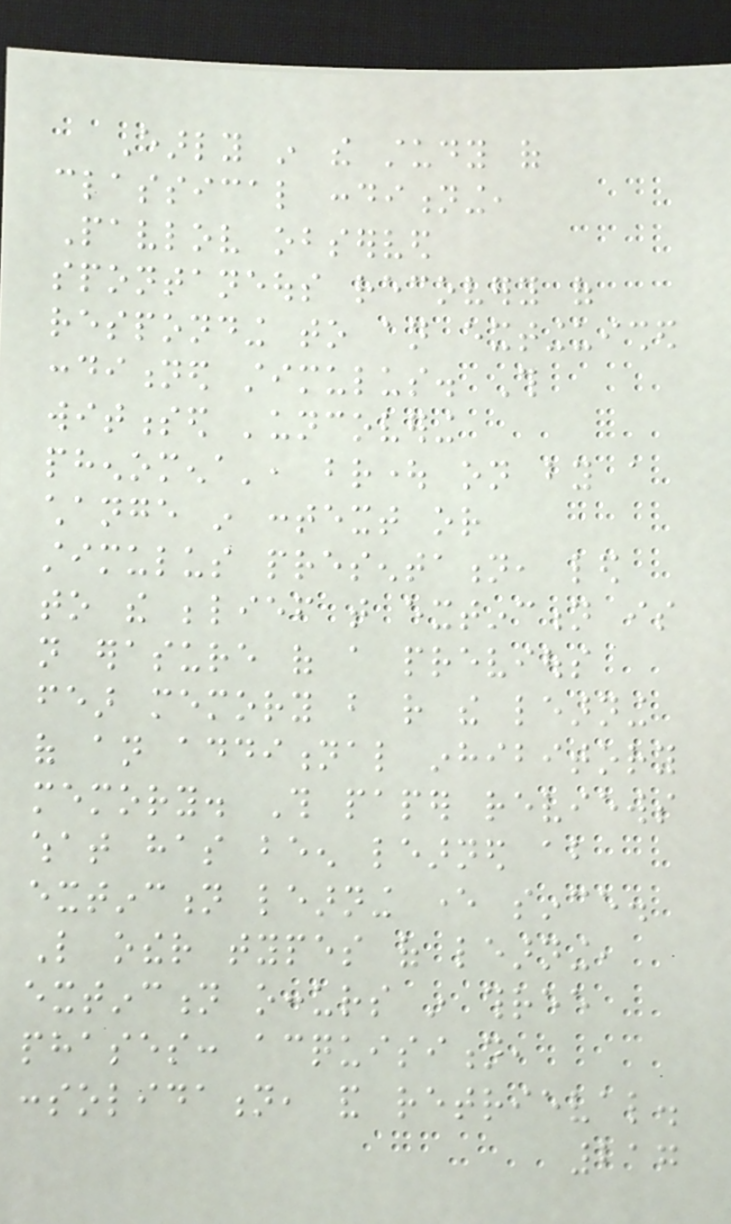Early in the study of
classical conditioning,
Pavlov observed
spontaneous recovery of
responding to an extinguished
conditioned stimulus. This
witnessed 'uncovering
phenomena', brought on by a
change in context or
stimulus presentation, led
to the belief that extinction is
not erasure of a previous
fear memory but rather the learning
of an additional inhibitory
memory. This paper reviews
what has been learned about
extinction learning ever since.
Like other types of learning,
extinction occurs in three
phases: acquisition,
consolidation, and retrieval.
217
